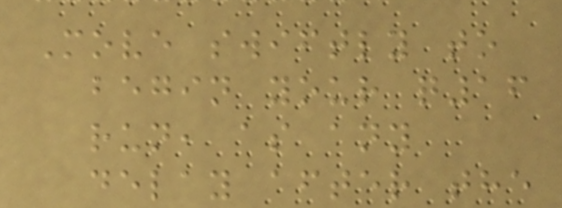Move swiftly to
begin your q16
run, as any
delay after the
